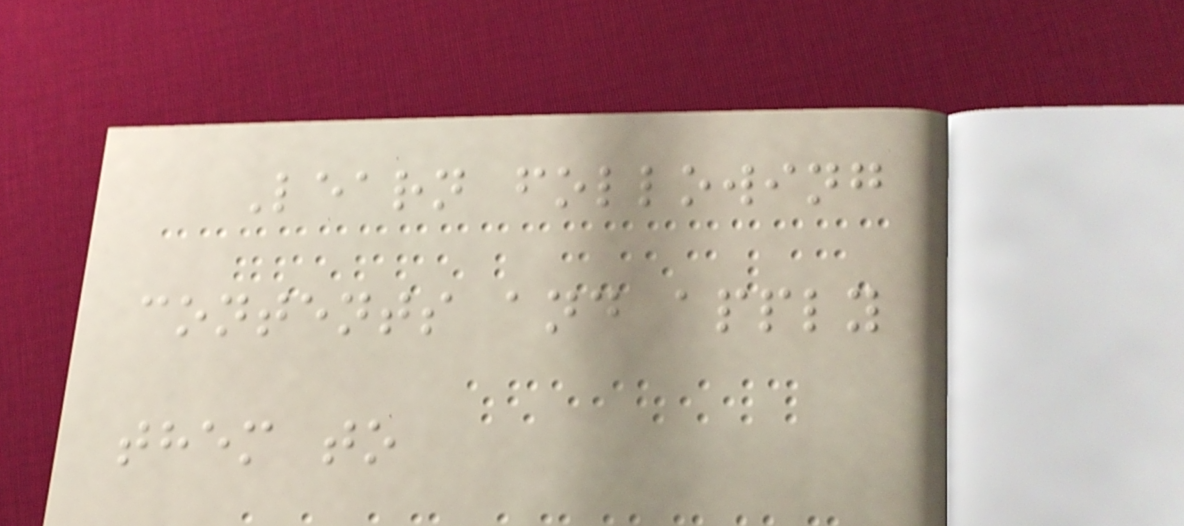Learn following
contents and apply
them to
